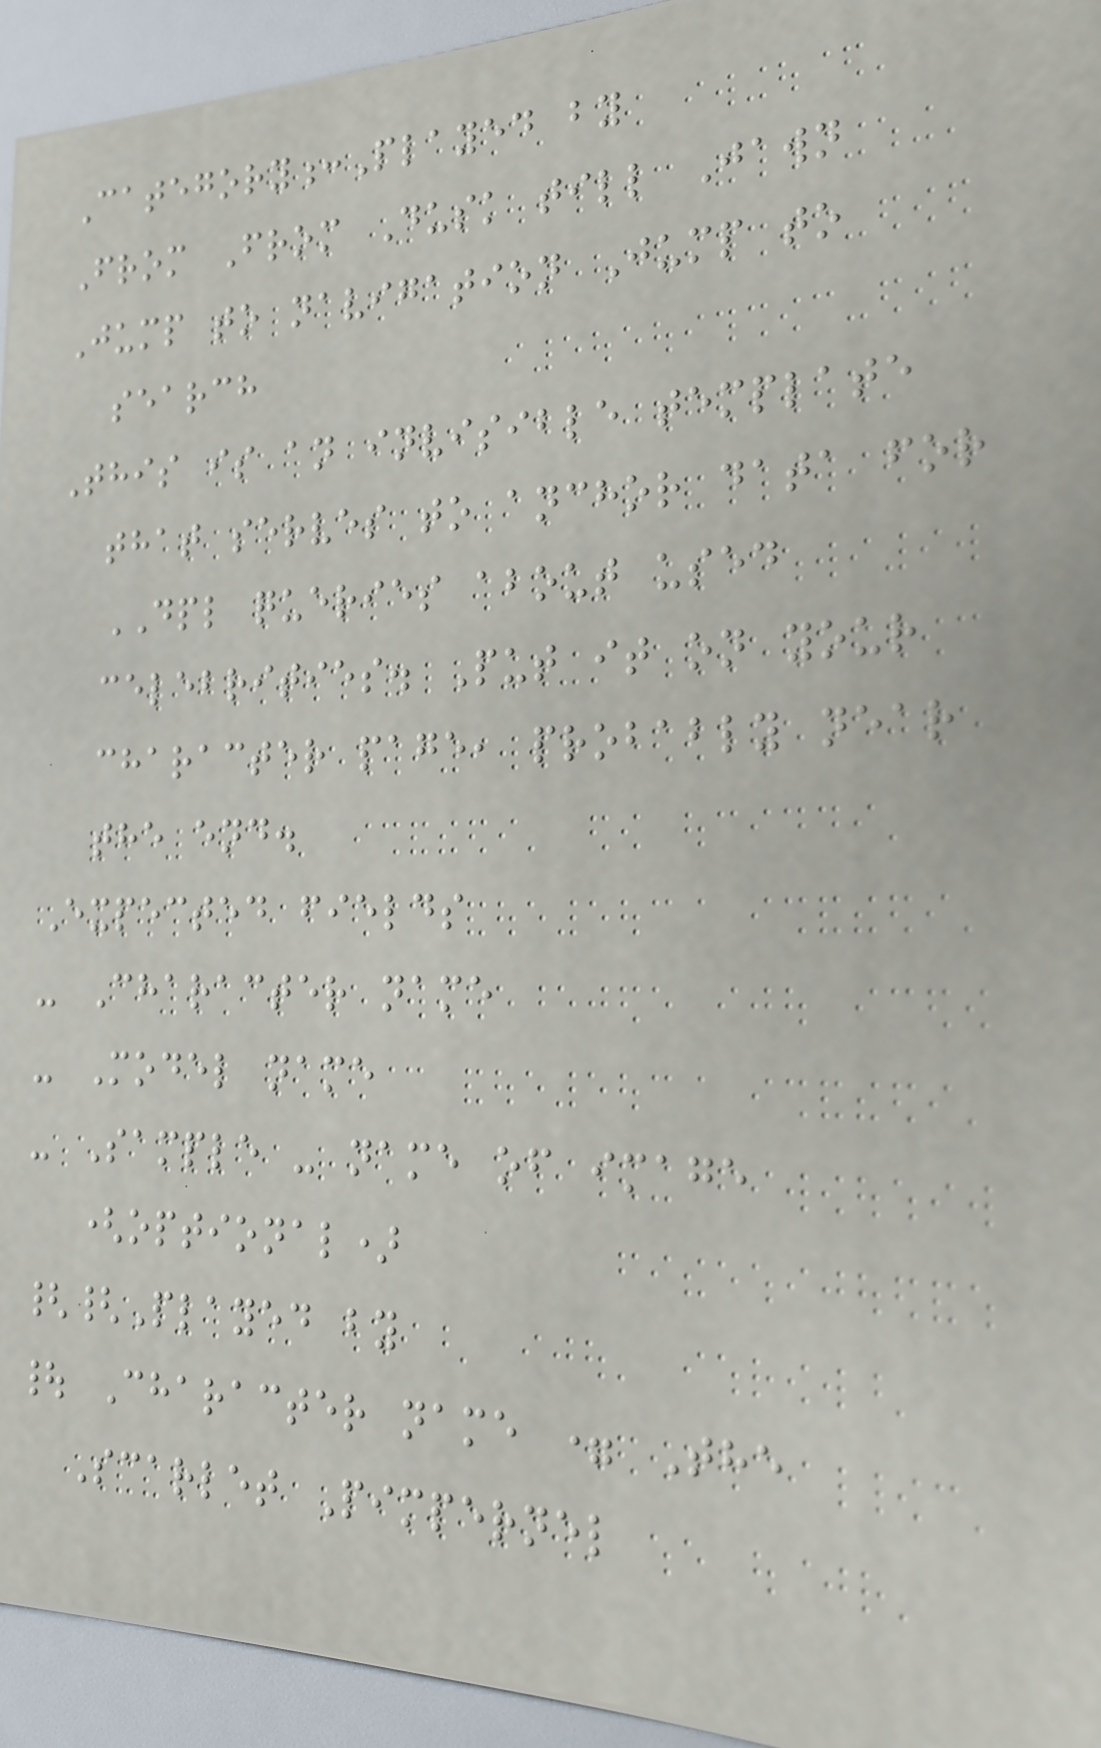Category:Played by
From From Dusk till Jawn
Jump to navigation Jump to
search
This is an invisible template
that serves to anchor data for
DPL queries about used
celebrities. Put it on your
character page, probably near
the end.
Expected fields
- Character name
- Model name
- Sample - name of image
(optional)
{{Played by
| Character name = The
Scarlet Pimpernel
